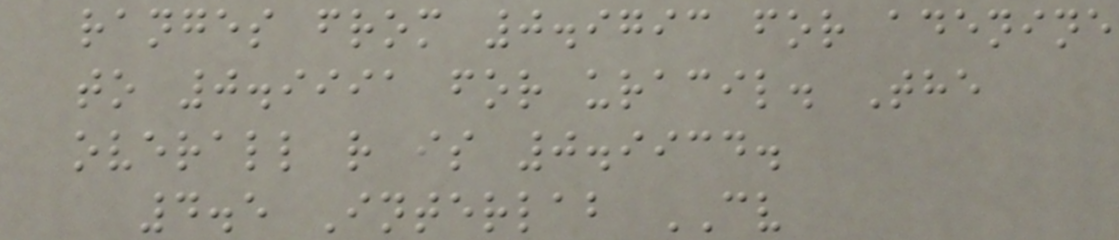ranges from 0.9793 for adenine
to 0.9991 for uracil. The
overall r is 0.9934.
4.5 Interlab CV
